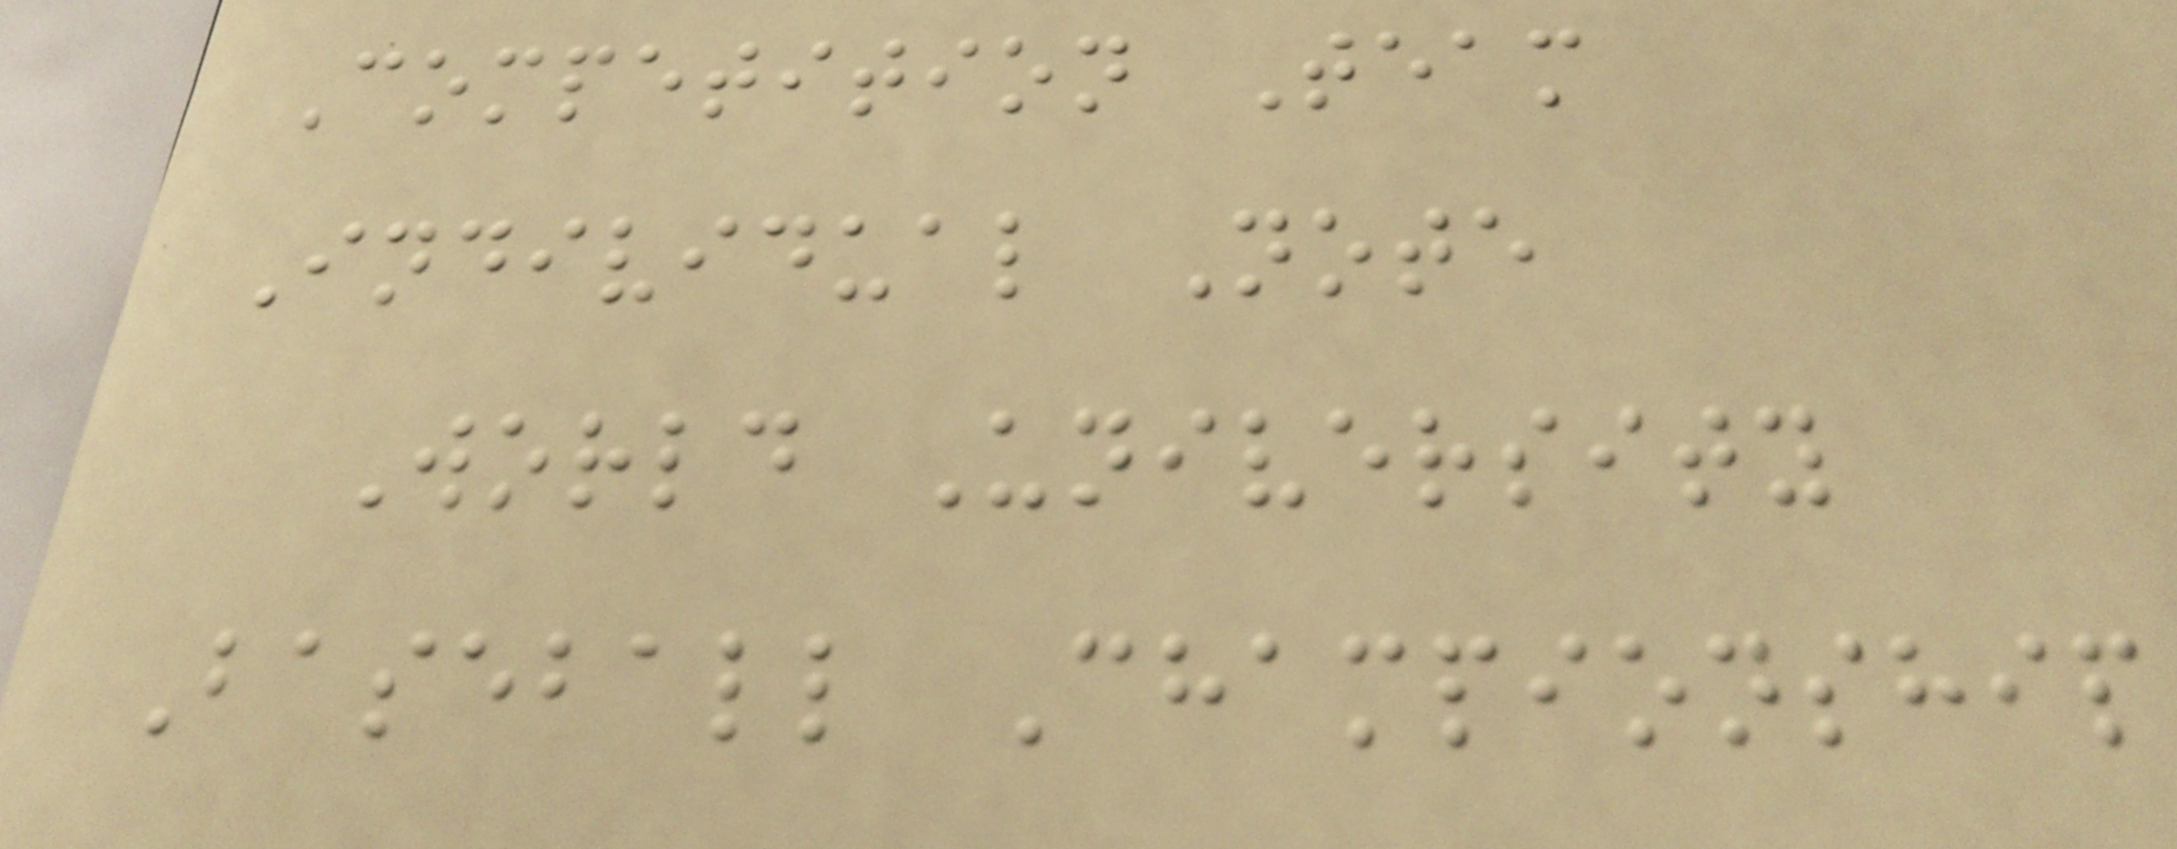Competition Team
Individual Note
World University
Baseball Championship
